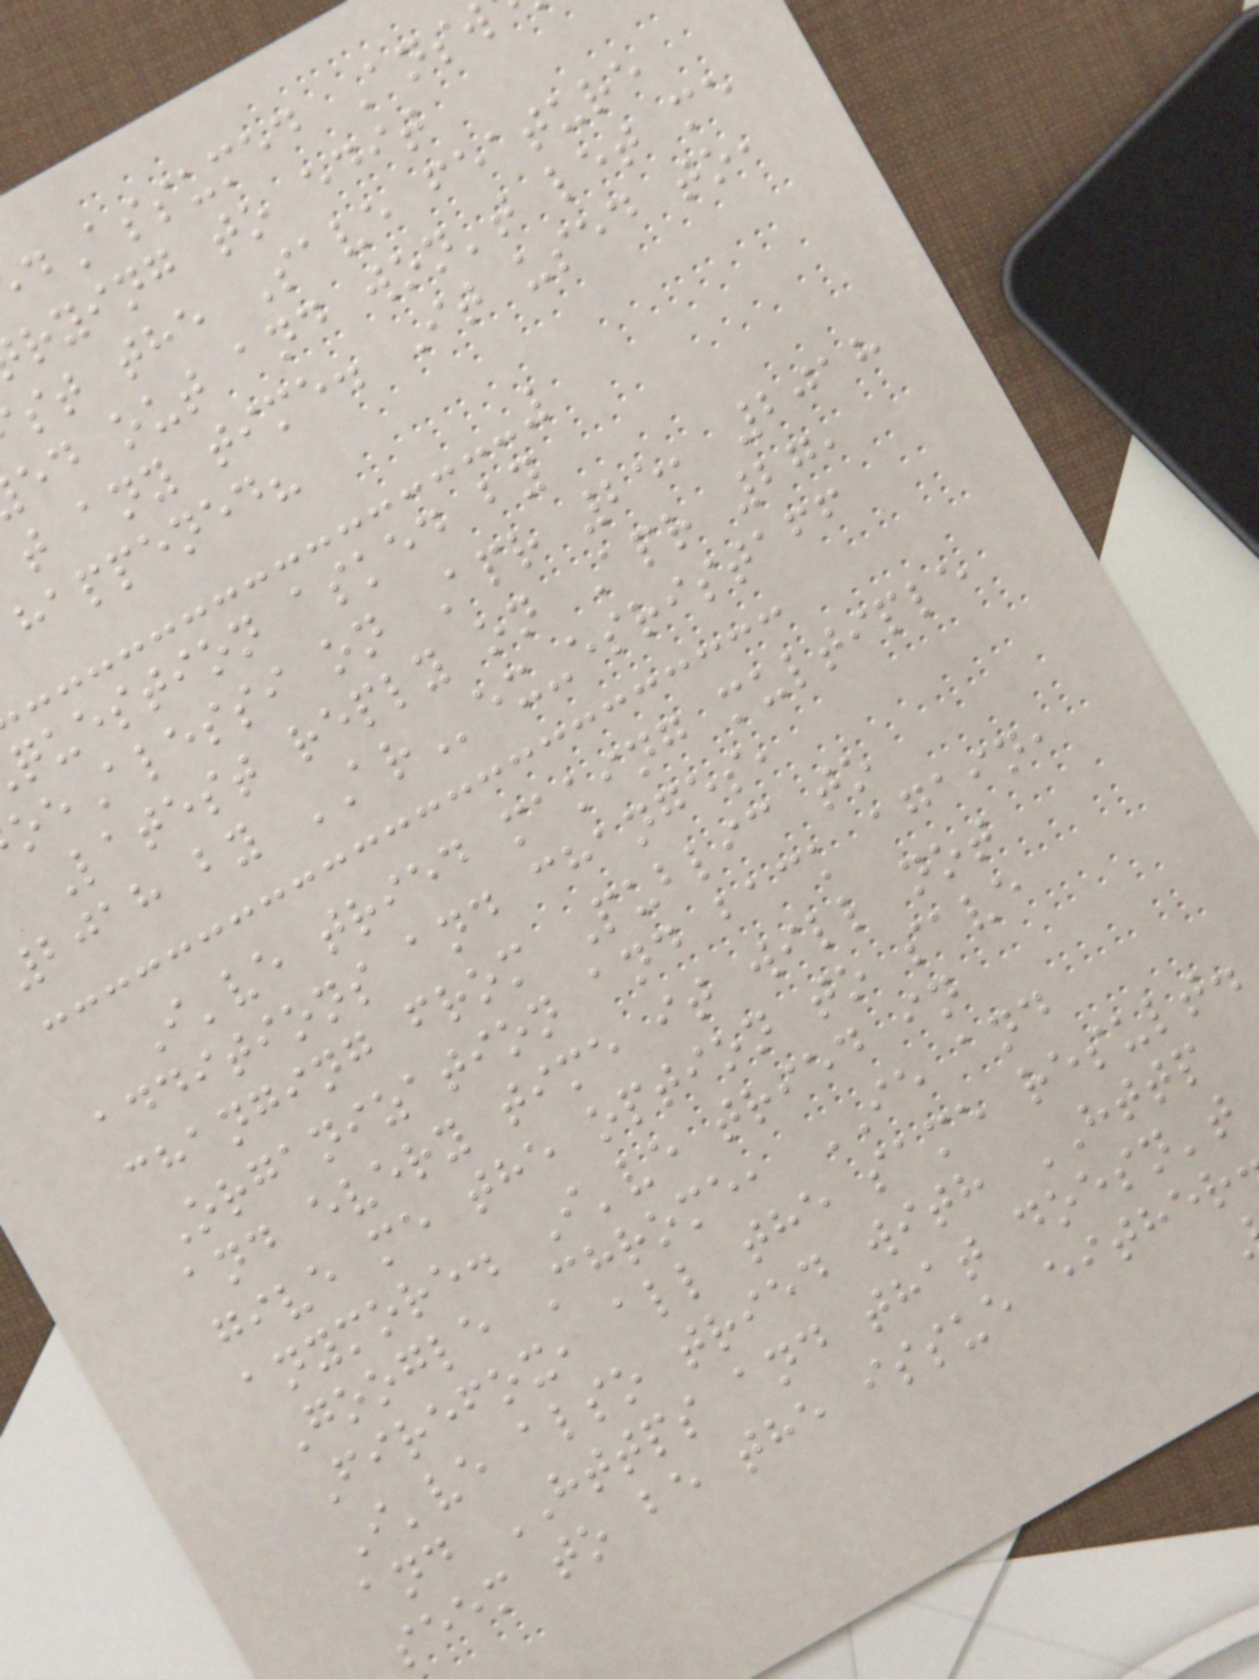dAssumed Answ
rying to edit
st the Save feature
ed out and won't let me
t any time. It used to,
happened?
question asked by
oeAlessi on Apr 25, 2018
Latest reply on Apr 27,
2018 by ARex-esristaff
I've tried making multiple
additions and changes,
changing from Public to
Organization and back again,
and every time it will not
give me the option to save
anymore. I've tried in
Google Chrome, IE and
Firefox, all the same result.
I've also tried with HTTP
and HTTPS and that doesn't
seem to be the issue either
